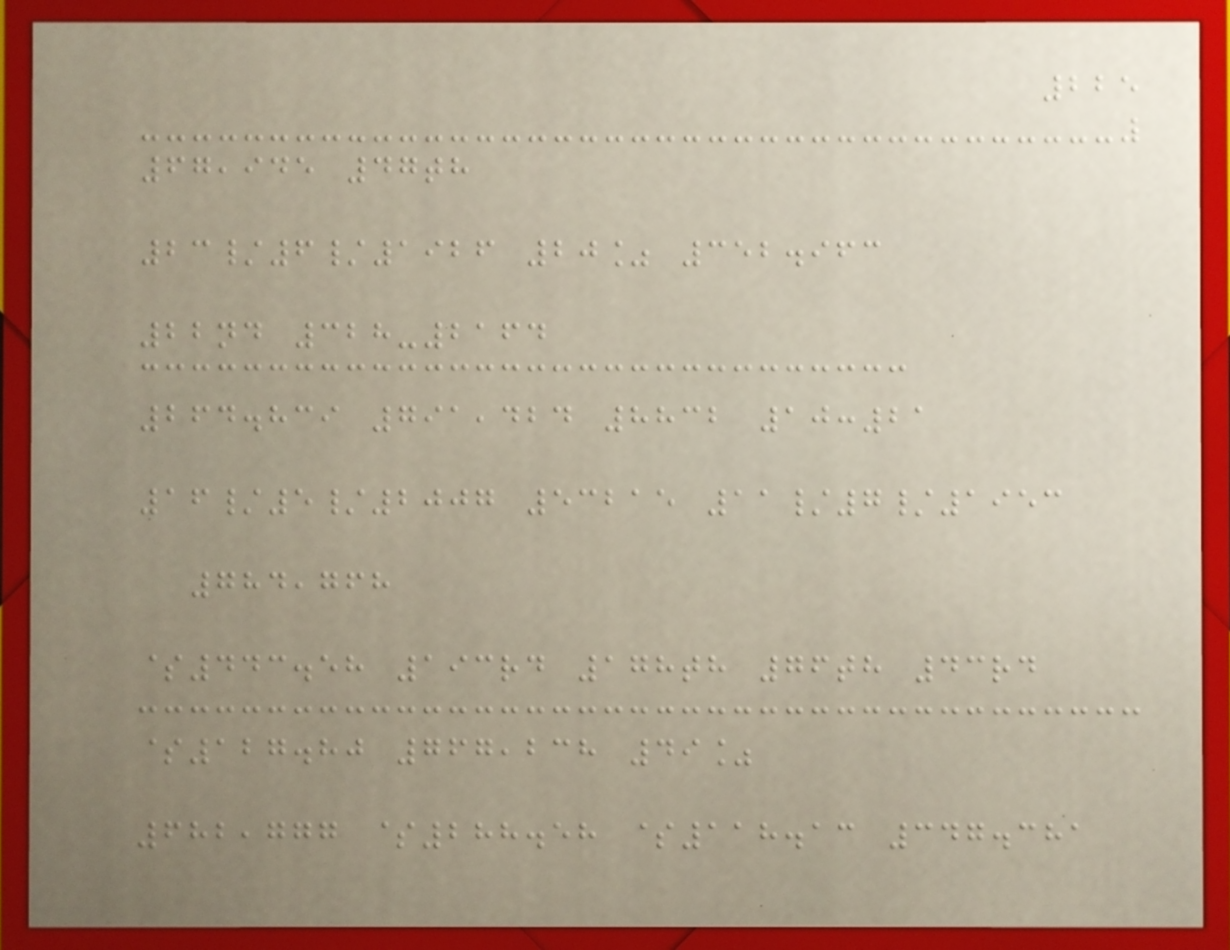225
67,945 47th
23/6/1926 20% 352.963
22nd 328-2164
264.839 791,424 8832 10:21
16/5/2007 53215 11/7/1953
784,768
$443.58 193rd 178th 76th 43rd
$127.80 767,238 49%
682,777 $288.58 $118.13 347.381
